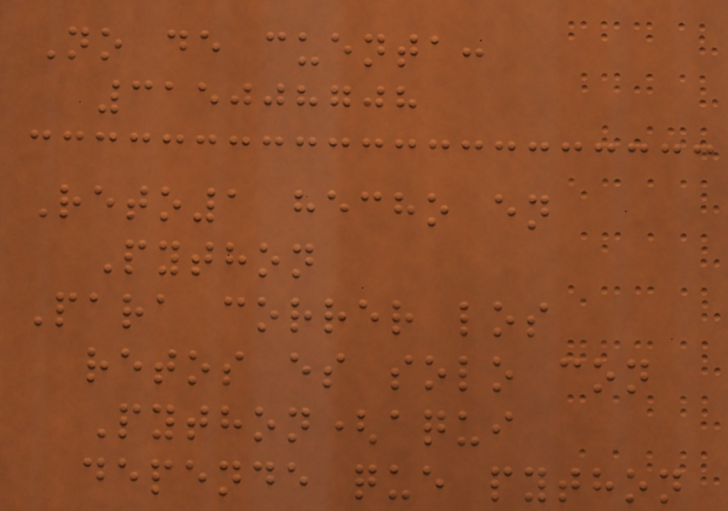No de cuenta:
315008708
Reto1 hecho en
Python
Para correr los
retos es solo con
Python(aqui
depende que python
